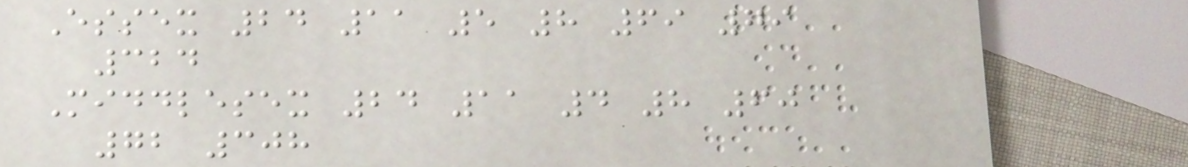Essex 24 11 5 8 69 79
324
Middlesex 24 11 4 8 60
72 308
